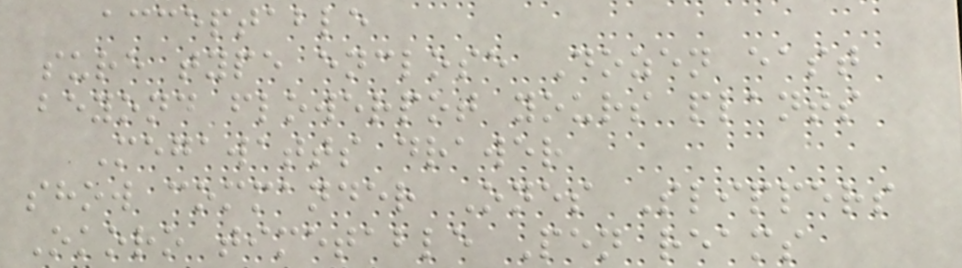acceptable
sure type enclose Dozen east
beyond flowerpot yours plants
Megawatts drawer
show commander Ones Slippers
Okoro timetable Pen reams
